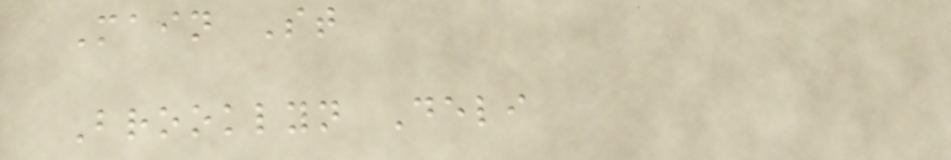Main St
Brooklyn Deli
